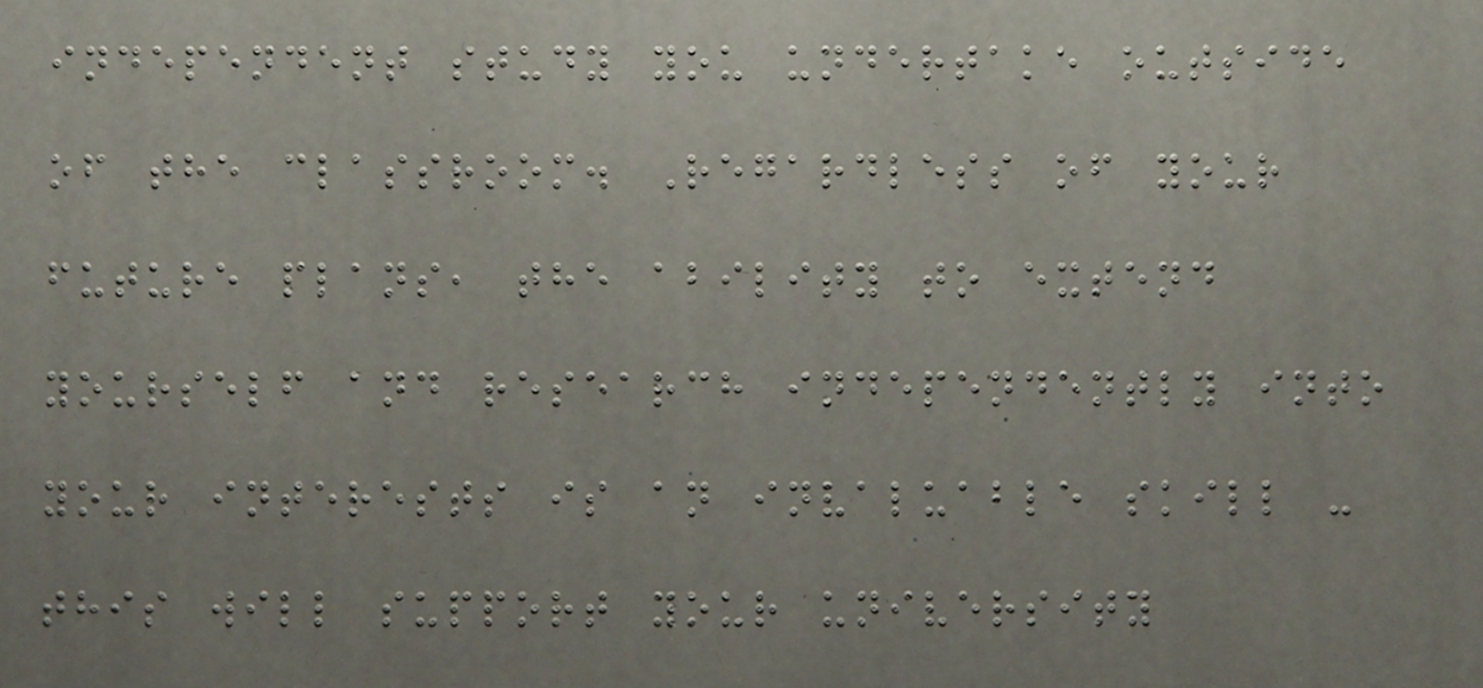independent study you undertake outside
of the classroom. Regardless of your
future plans, the ability to extend
yourself and research independently into
your interests is an invaluable skill -
this will support your university
